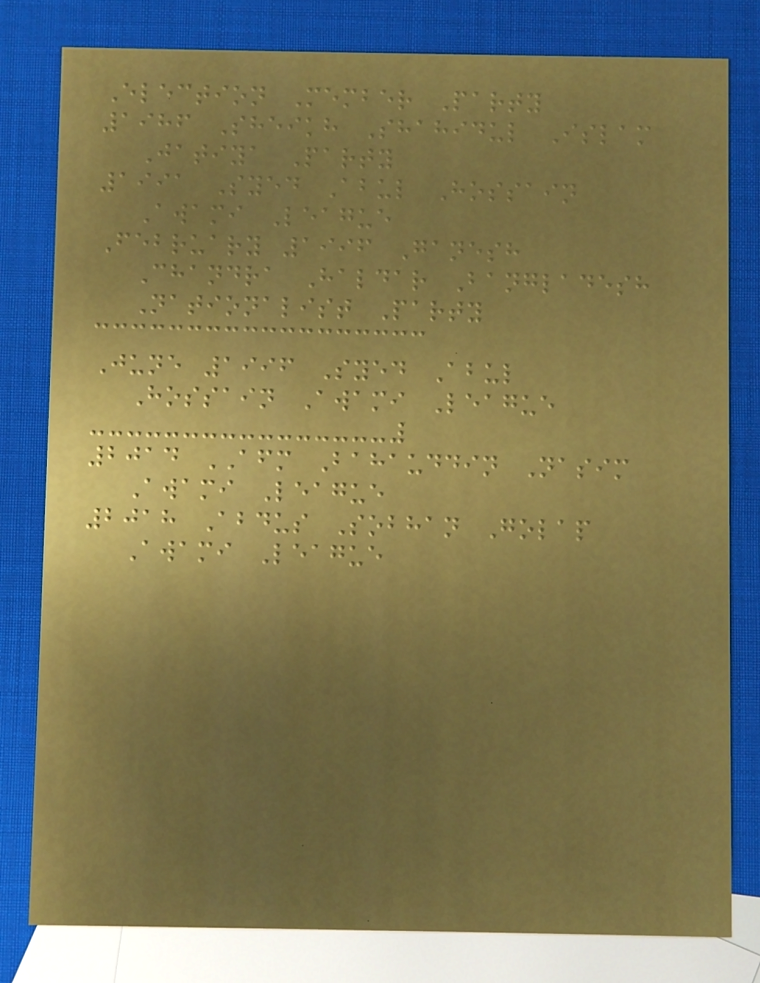Election Member Party
1986 Sheikh Shahidul Islam
Jatiya Party
1991 Syed Abul Hossain
Awami League
February 1996 Ganesh
Chandra Haldar Bangladesh
Nationalist Party
June 1996 Syed Abul
Hossain Awami League
2014 AFM Bahauddin Nasim
Awami League
2018 Abdus Sobhan Golap
Awami League
